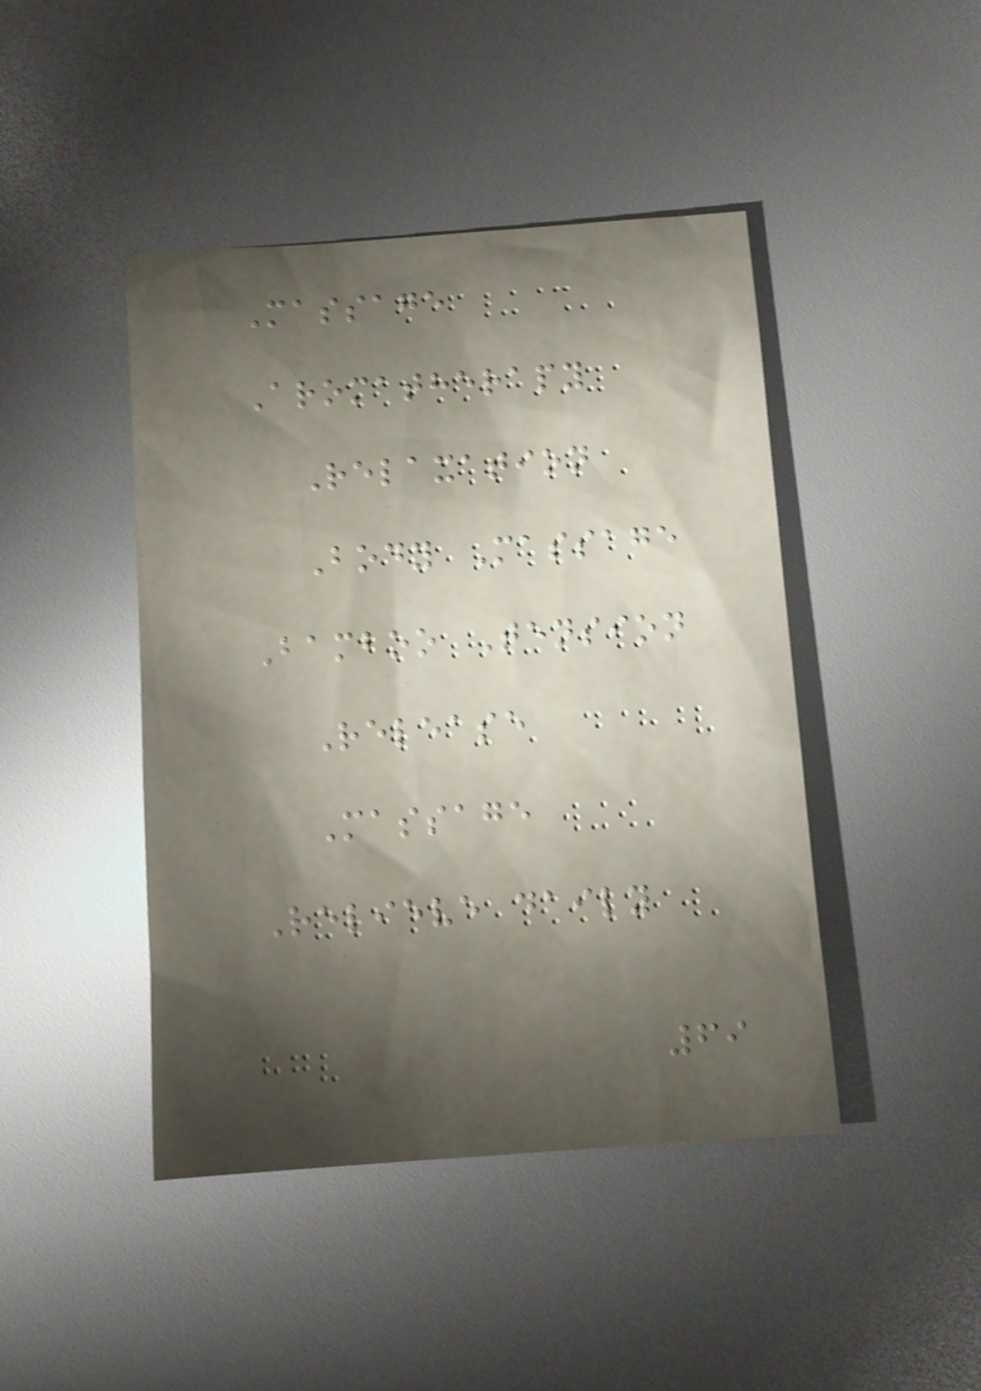Massage
Aromatherapy
Relaxation
Body Massage
Bamboo Tension
Release
Massage
Relieve daily
69
